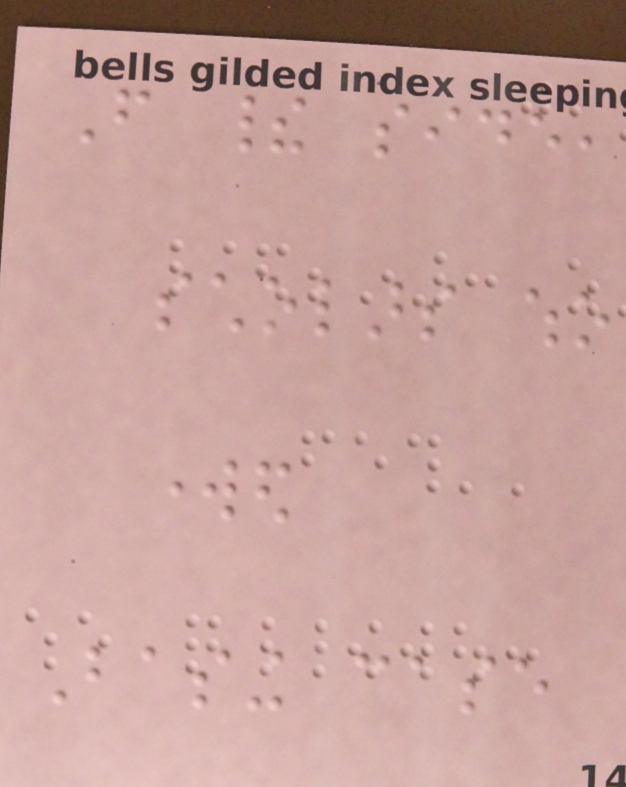From their side,
scholars who
worked
Basing case
